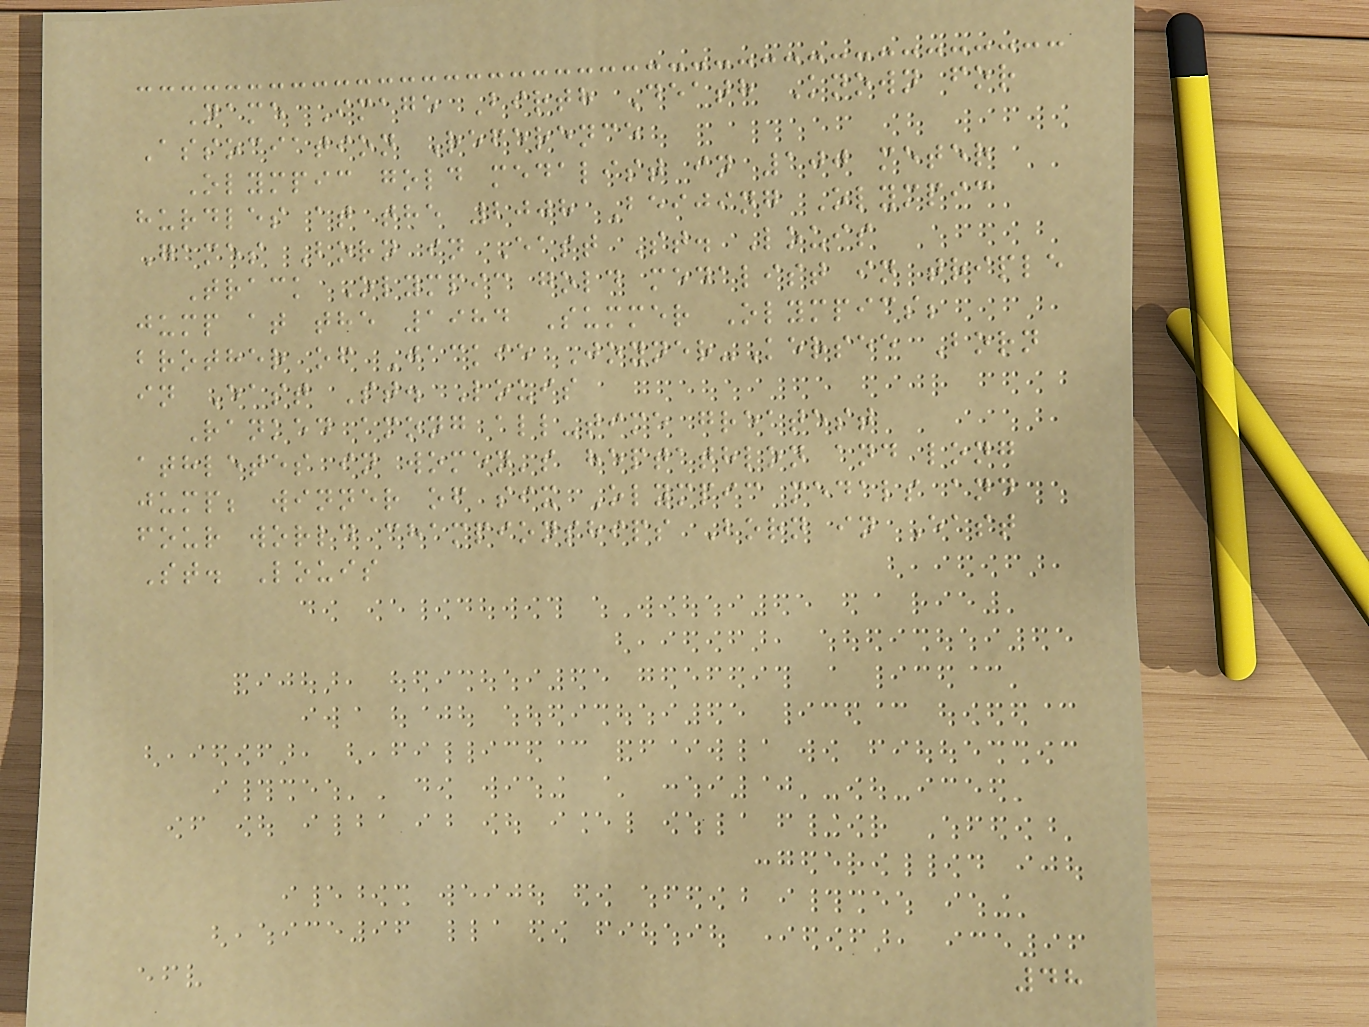Name Image Birth Death Known for
Association Reference
Olympic gold medalist in 100 meter
hurdles at the 2008 Beijing Olympic
Games Born in East St. Louis
Track Olympic gold medalist in triple
jump at the 1984 Summer Olympics;
brother of Jackie Joyner-Kersee Born
in East St. Louis
Ranked among all-time greatest
athletes in women's heptathlon and long
jump; winner of six Olympic medals and
four world championships Born in East
St. Louis
48
